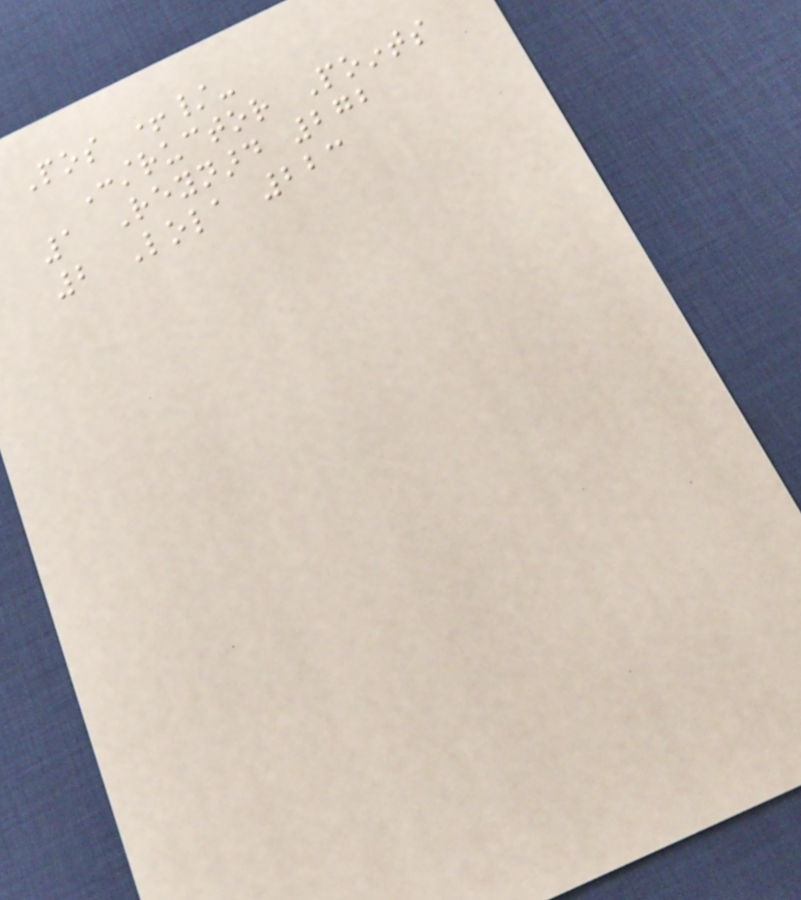Pos +/-
Constructor Points
1 Reynard 272
2 Lola 223
